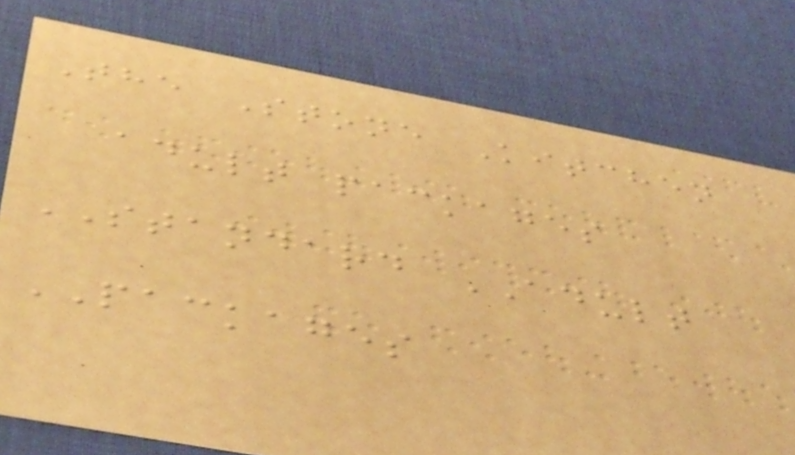The Stone Kitchen
adult packages
STANDARD ADULT
PACKAGES
